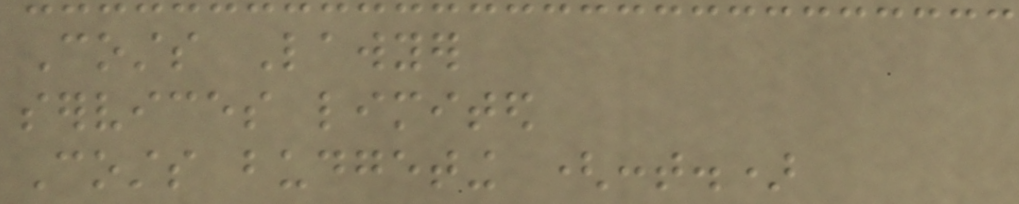Costs Lawyer
services limited
Costs budgeting (cont.)
